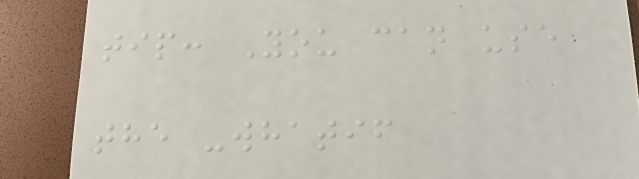tip: You can use
the -whatif
